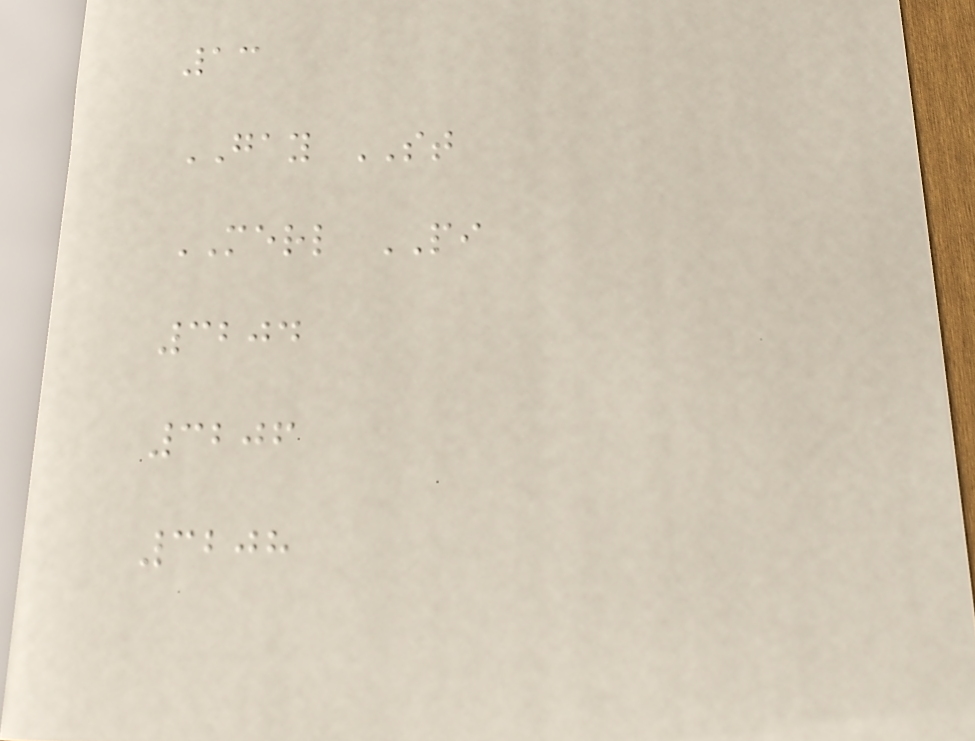13
GAY ST
MERL PI
3204
3206
3208
